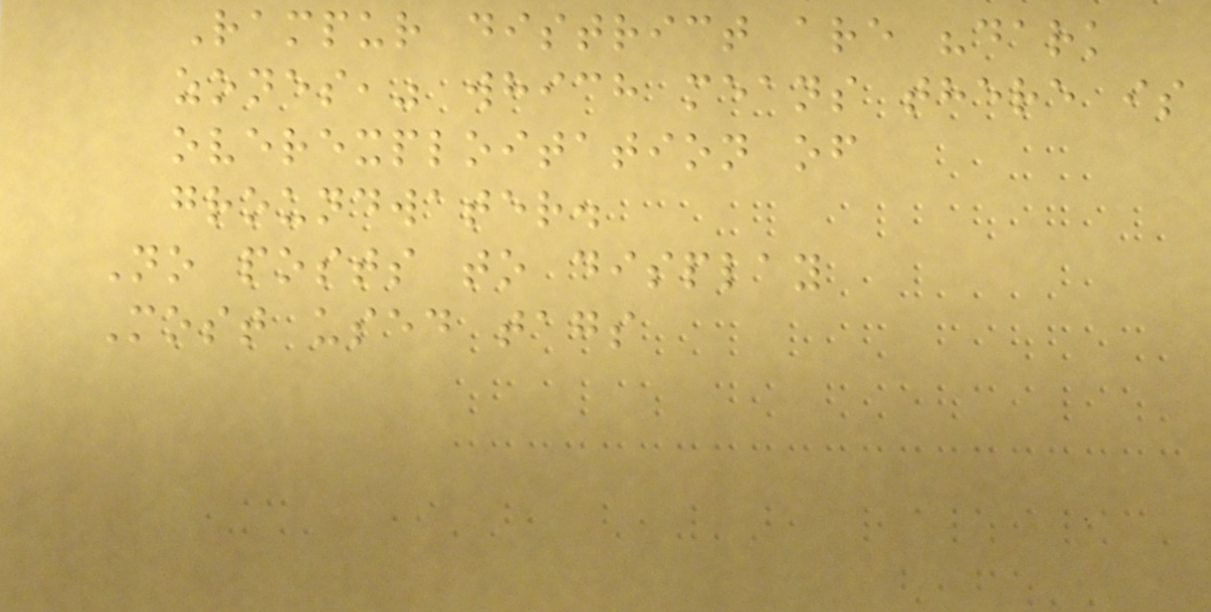Rampur district are "dark
zones," which means there is
overexploitation of
groundwater.
No posts to display
Most used tags
